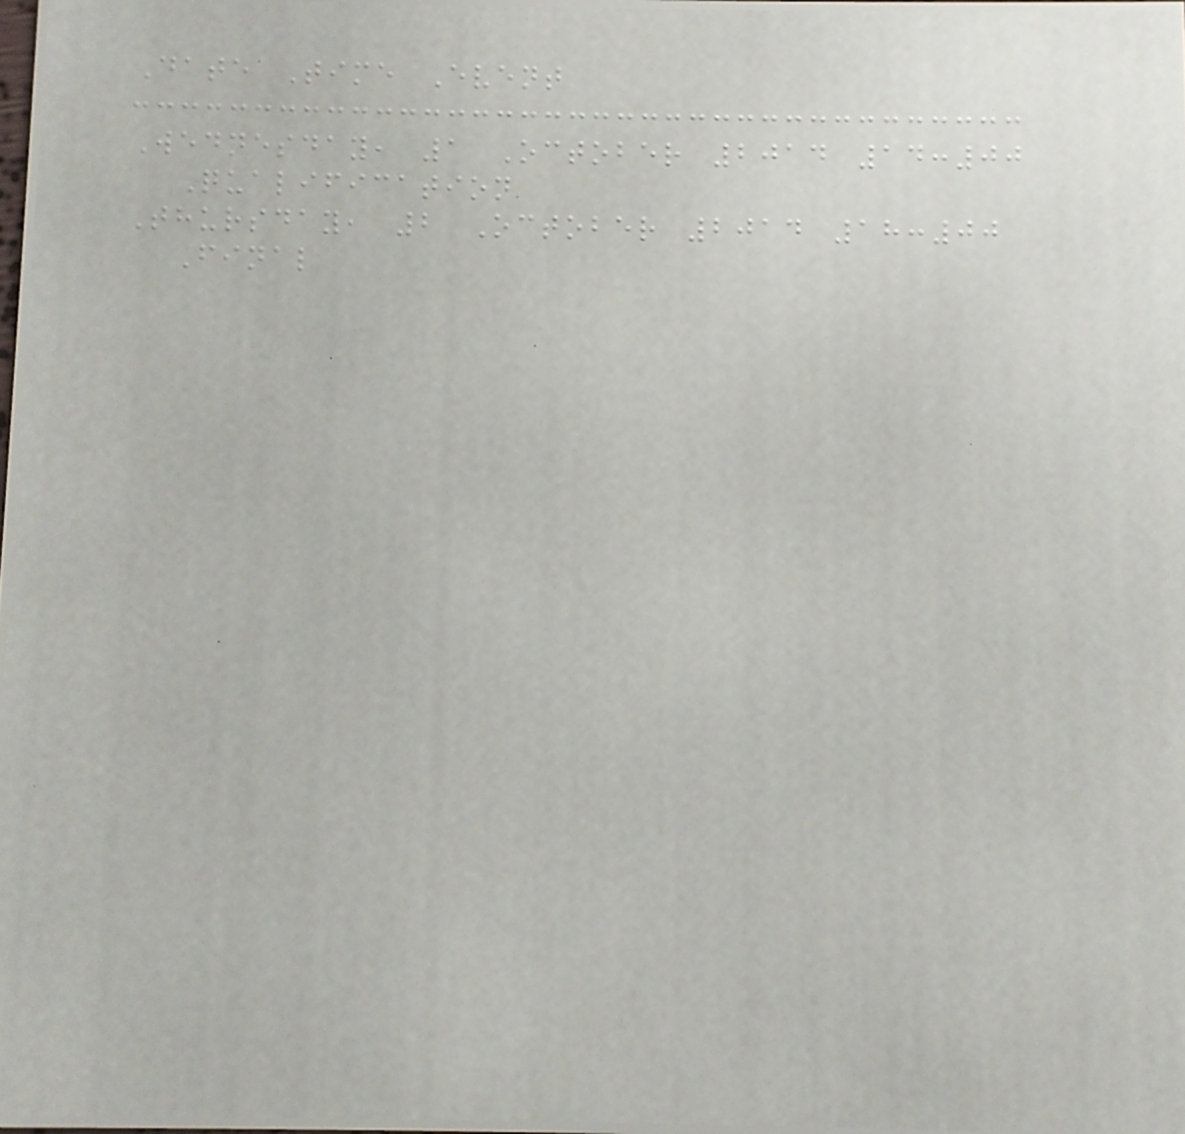Date Time Event
Wednesday, 1 October 2014 14:00
Qualification
Thursday, 2 October 2014 18:00
Final
